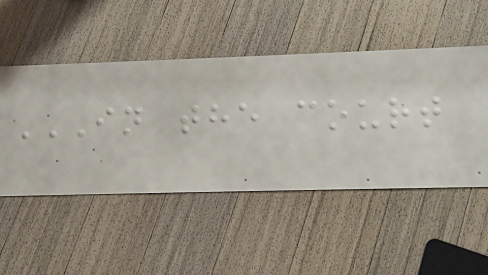IN THE COURT
